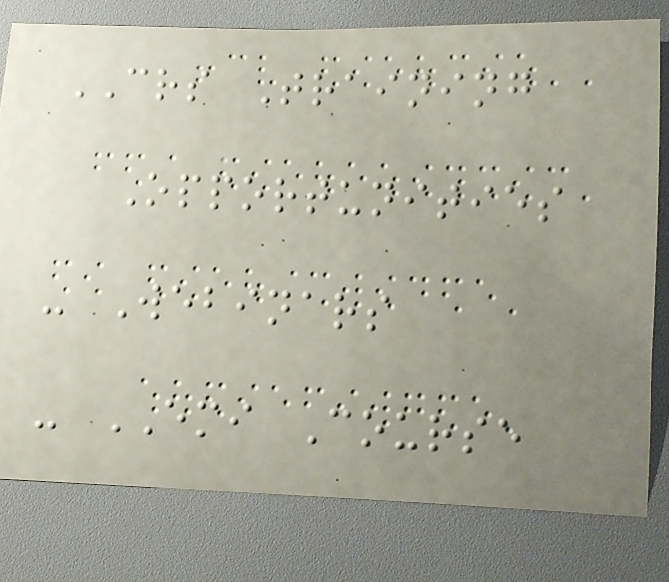CRS Training
Opportunities
- Webinars
- EMI Course
